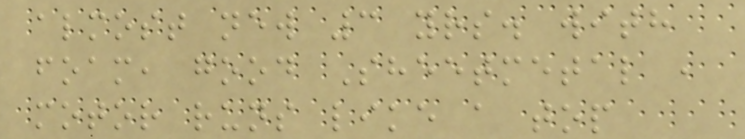almost new 3 yrs. with
foam, good Sheetmetal ,
motor runs like a top
